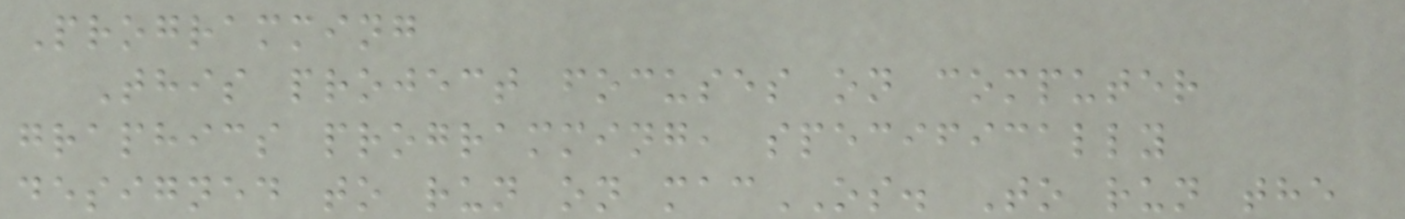Programming
This project focuses on computer
graphics programming, specifically
designed to run on macOS. To run the
